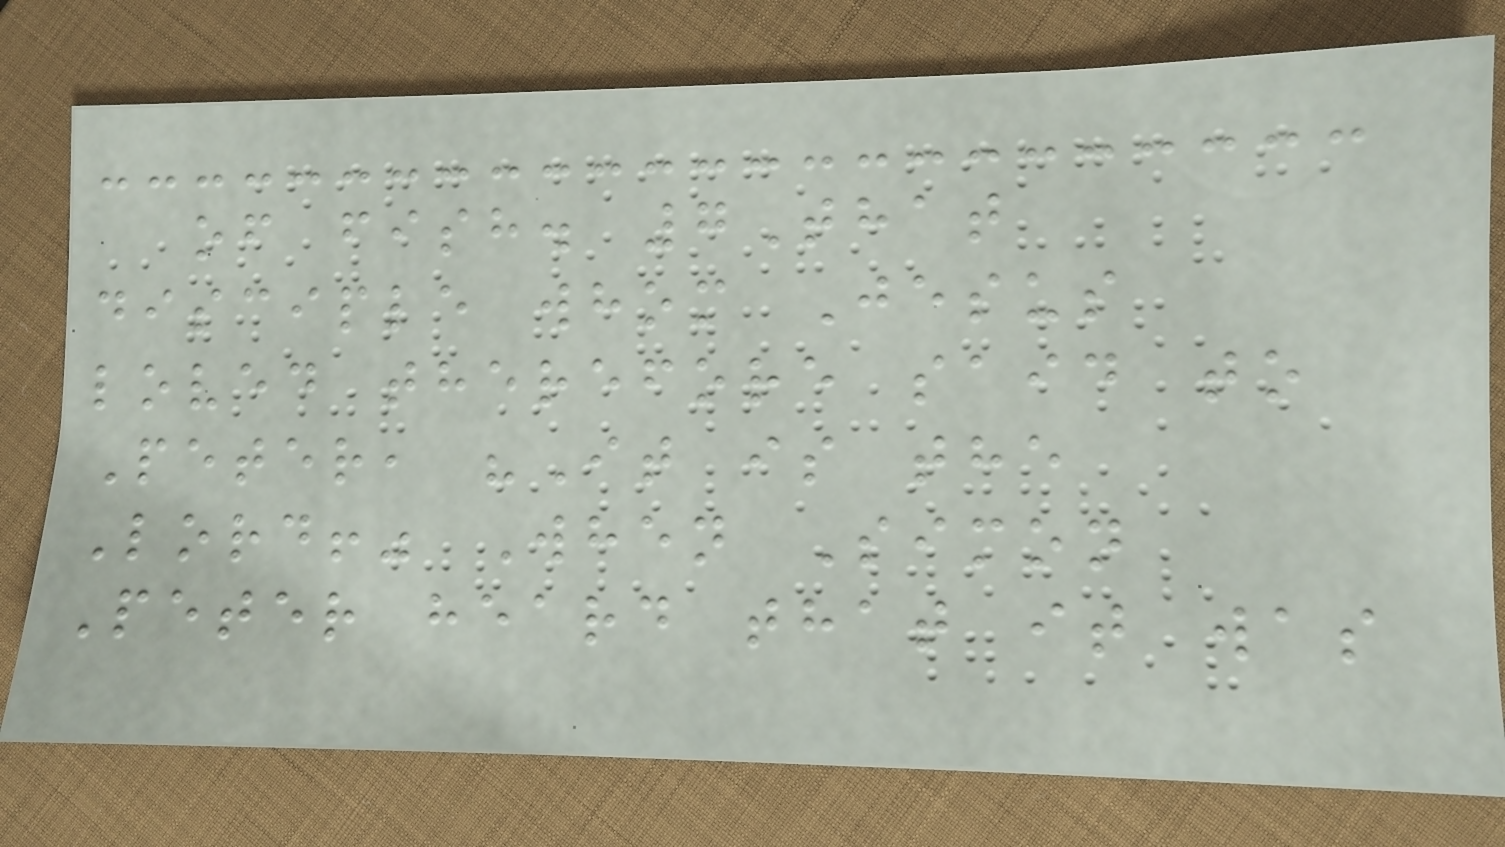of fish. 7That
disciple whom Jesus
loved therefore said to
Peter, "It is the
Lord!" When Simon
Peter heard that it was
